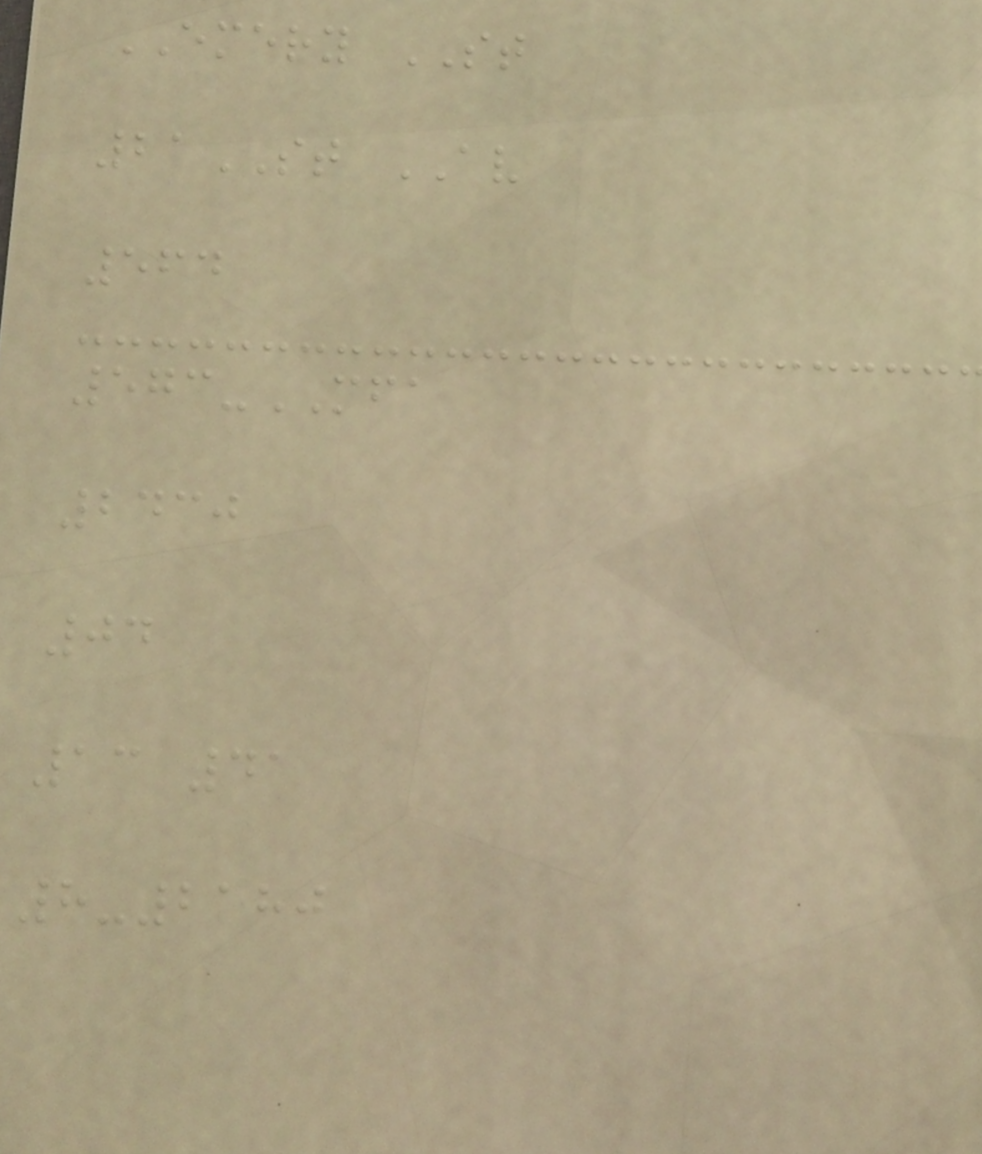EMERY ST
21ST AV
564
573-MFA
2430
04
13 41
8-2180
